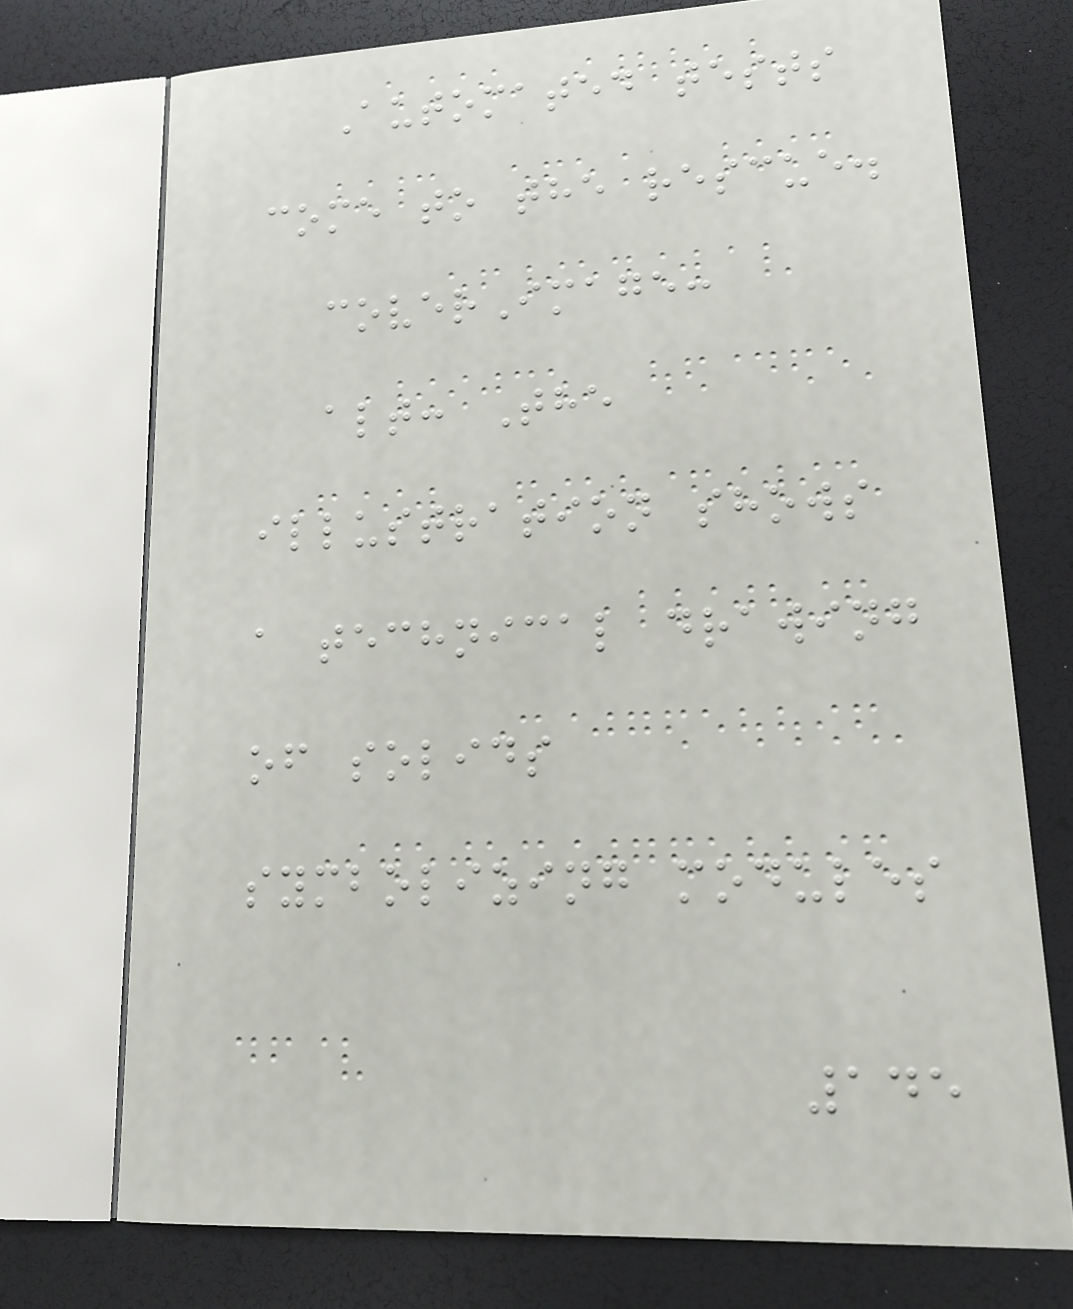Automated tests
come to the rescue.
coverImage:
alt: The
illustration shows
a technical drawing
of solids
symbolizing modules
145
